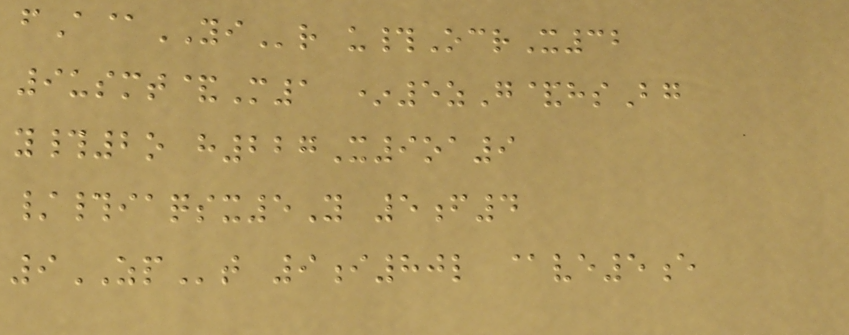fA@YIr u#OcrX32
9usmt&M1 *5zG&hsBg
y#2o h227X9oa9
/#iaqsx5Y 5f4
9ZPt 9i80l @ve5e
